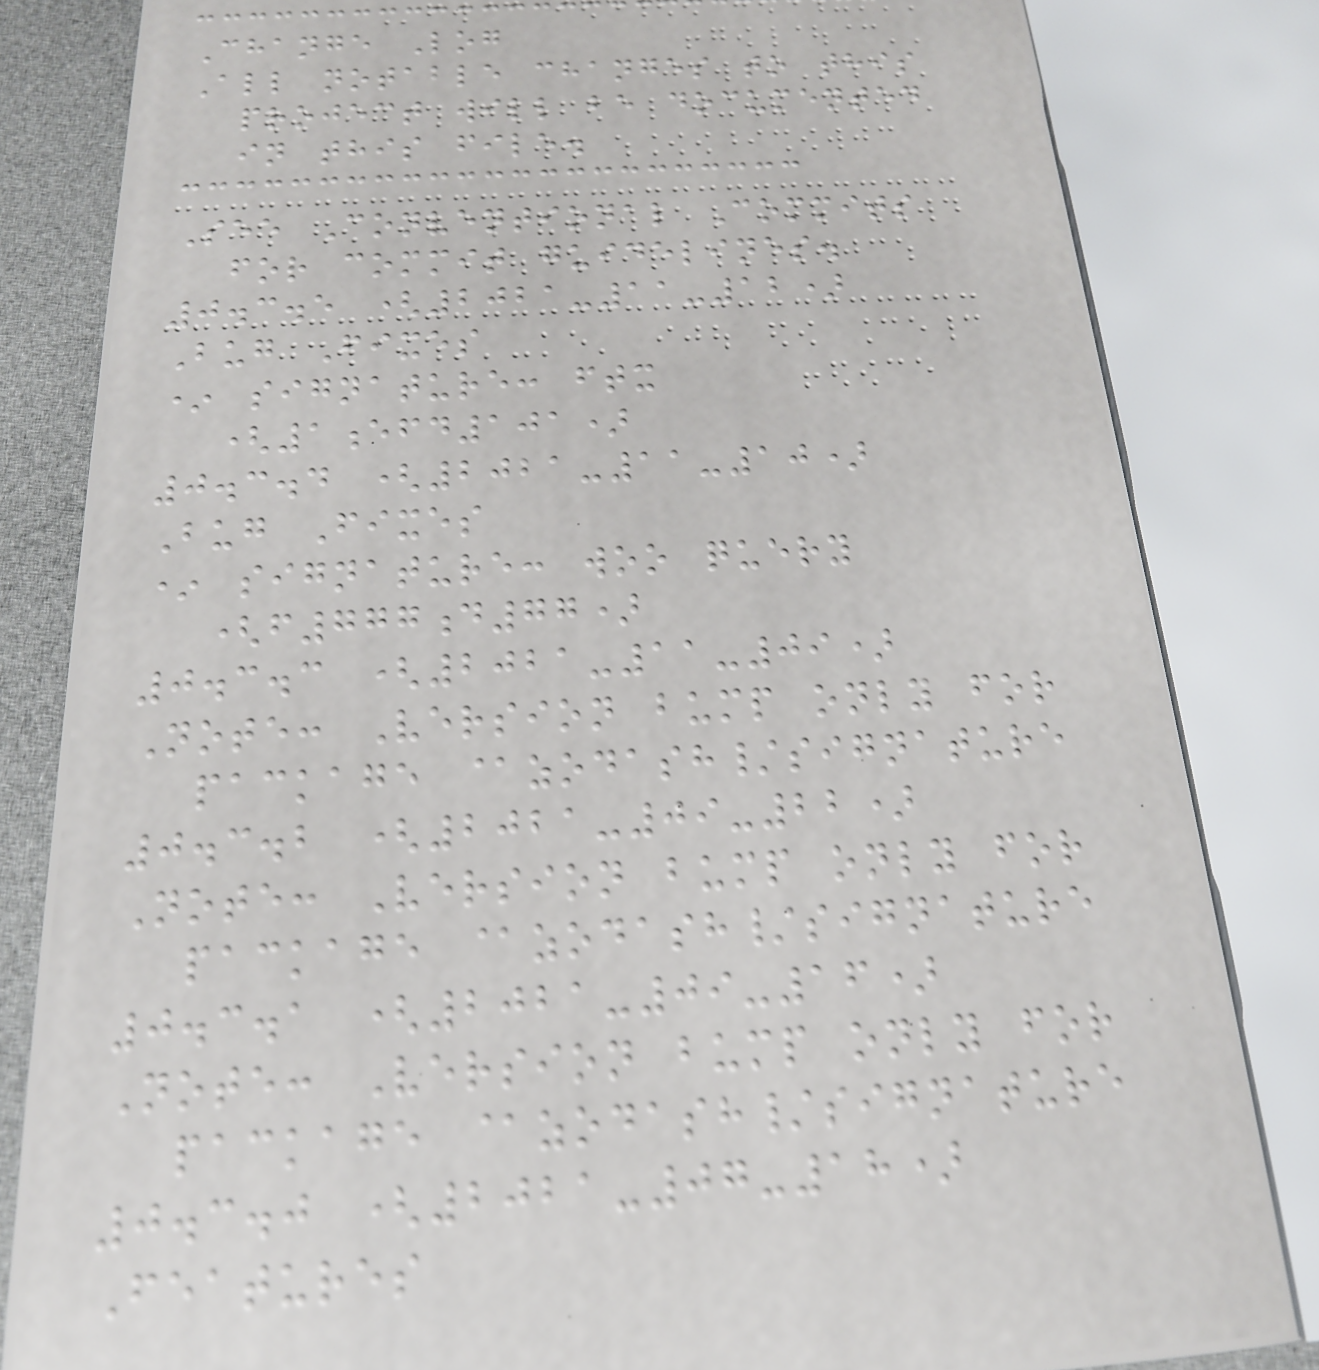Change Log
All notable changes to this
project will be documented
in this file.
See Conventional Commits
for commit guidelines.
0.3.5 (2021-11-12)
Bug Fixes
* signature: ftx
(1efd101)
0.3.4 (2021-11-10)
Bug Fixes
* signature: woo query
(f777d77)
0.3.3 (2021-11-09)
Note: Version bump only for
package @zodash/signature
0.3.2 (2021-09-22)
Note: Version bump only for
package @zodash/signature
0.3.1 (2021-09-16)
Note: Version bump only for
package @zodash/signature
0.3.0 (2021-07-18)
Features
